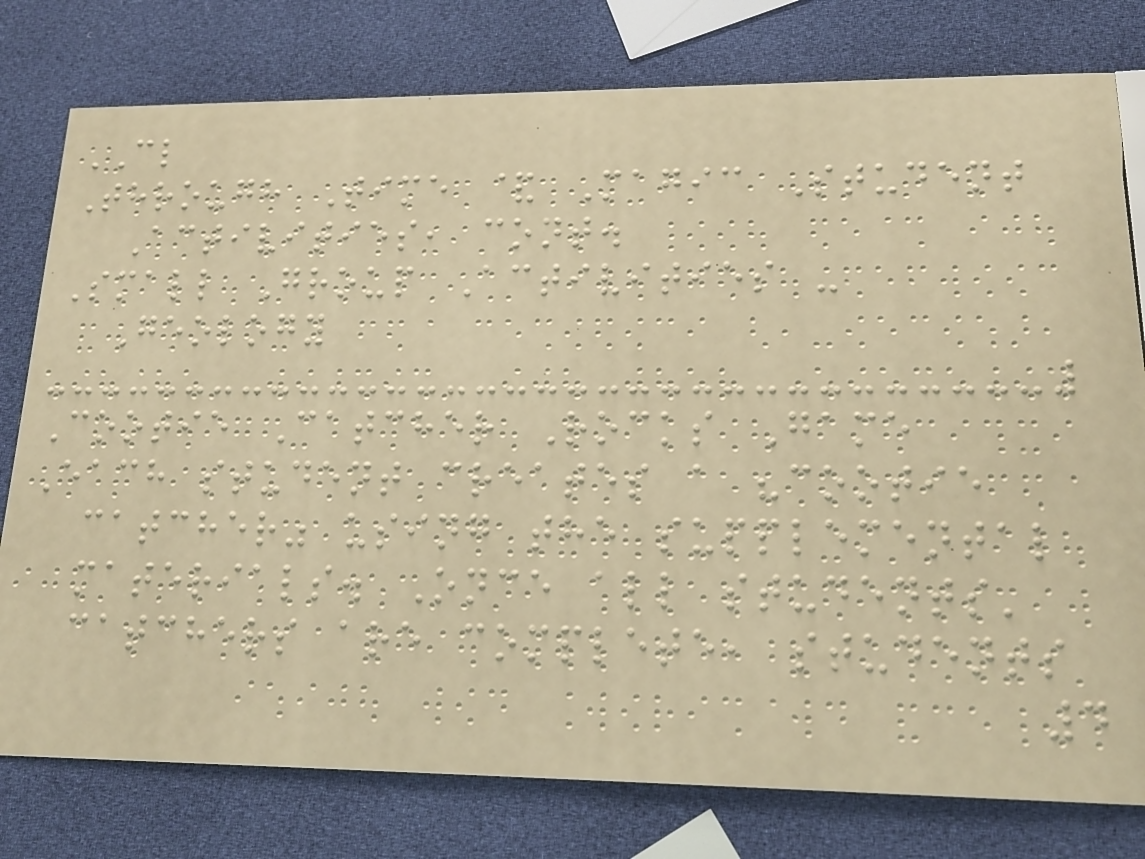CL
Through Time & Magic Student
Activities, cont.
Small Group Activities -
Geology
Cootie Catcher Rocks Game
Each student creates a "cootie
catcher" using the supplemental
materials. Once all students'
catchers are complete, students
4
